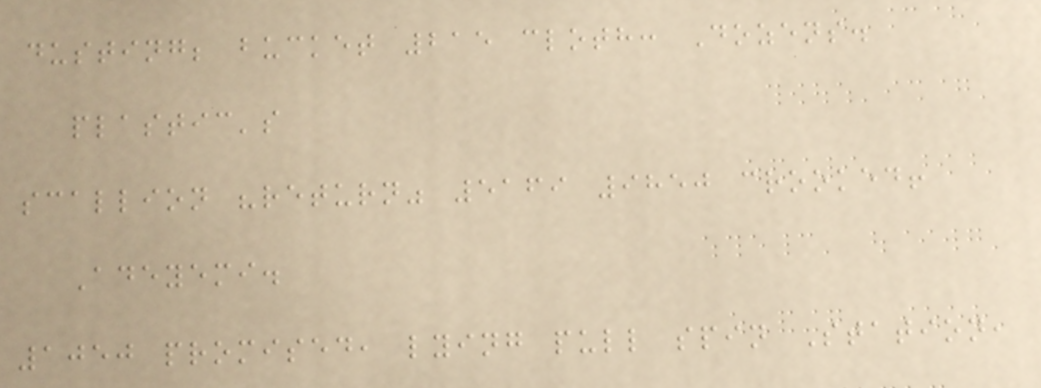dusting; bucket 215 cloth: Dozens.
plastic's
scallion "return" 5169 9850 crooked!
Adeyemi.
1050 promised, lying pull spin Station,
